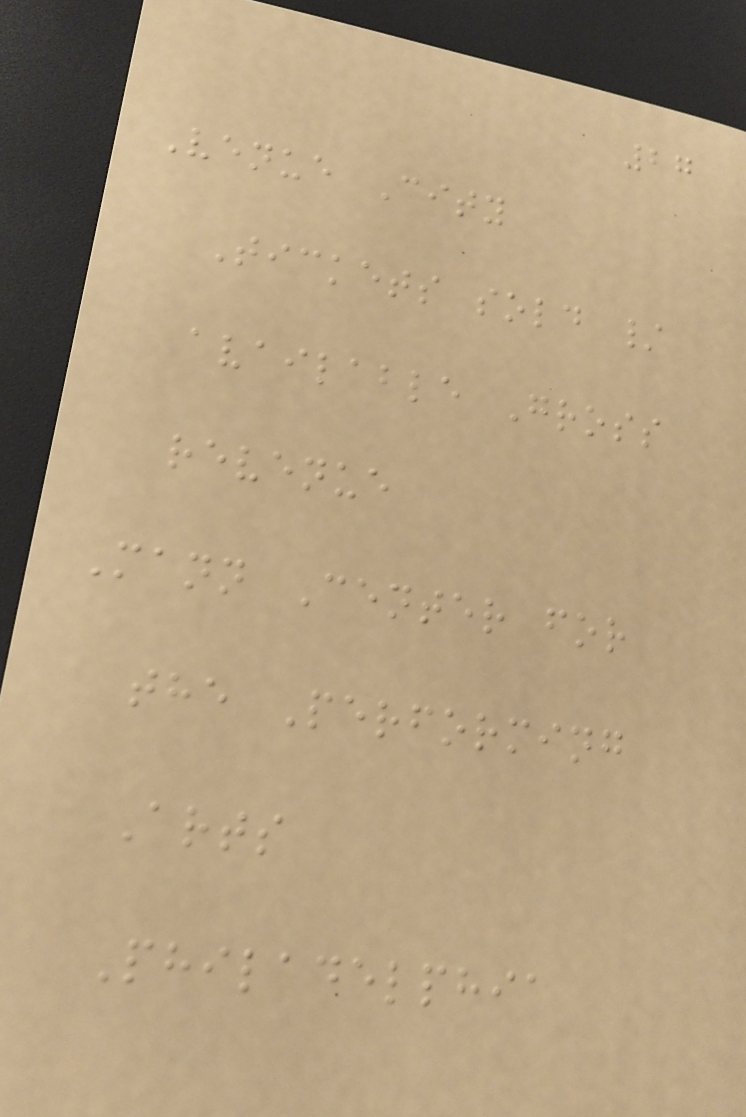27
Venue City
Tickets sold /
available Gross
revenue
Mann Center for
the Performing
Arts
Philadelphia
